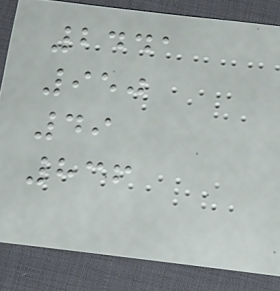2441
950
49
836
